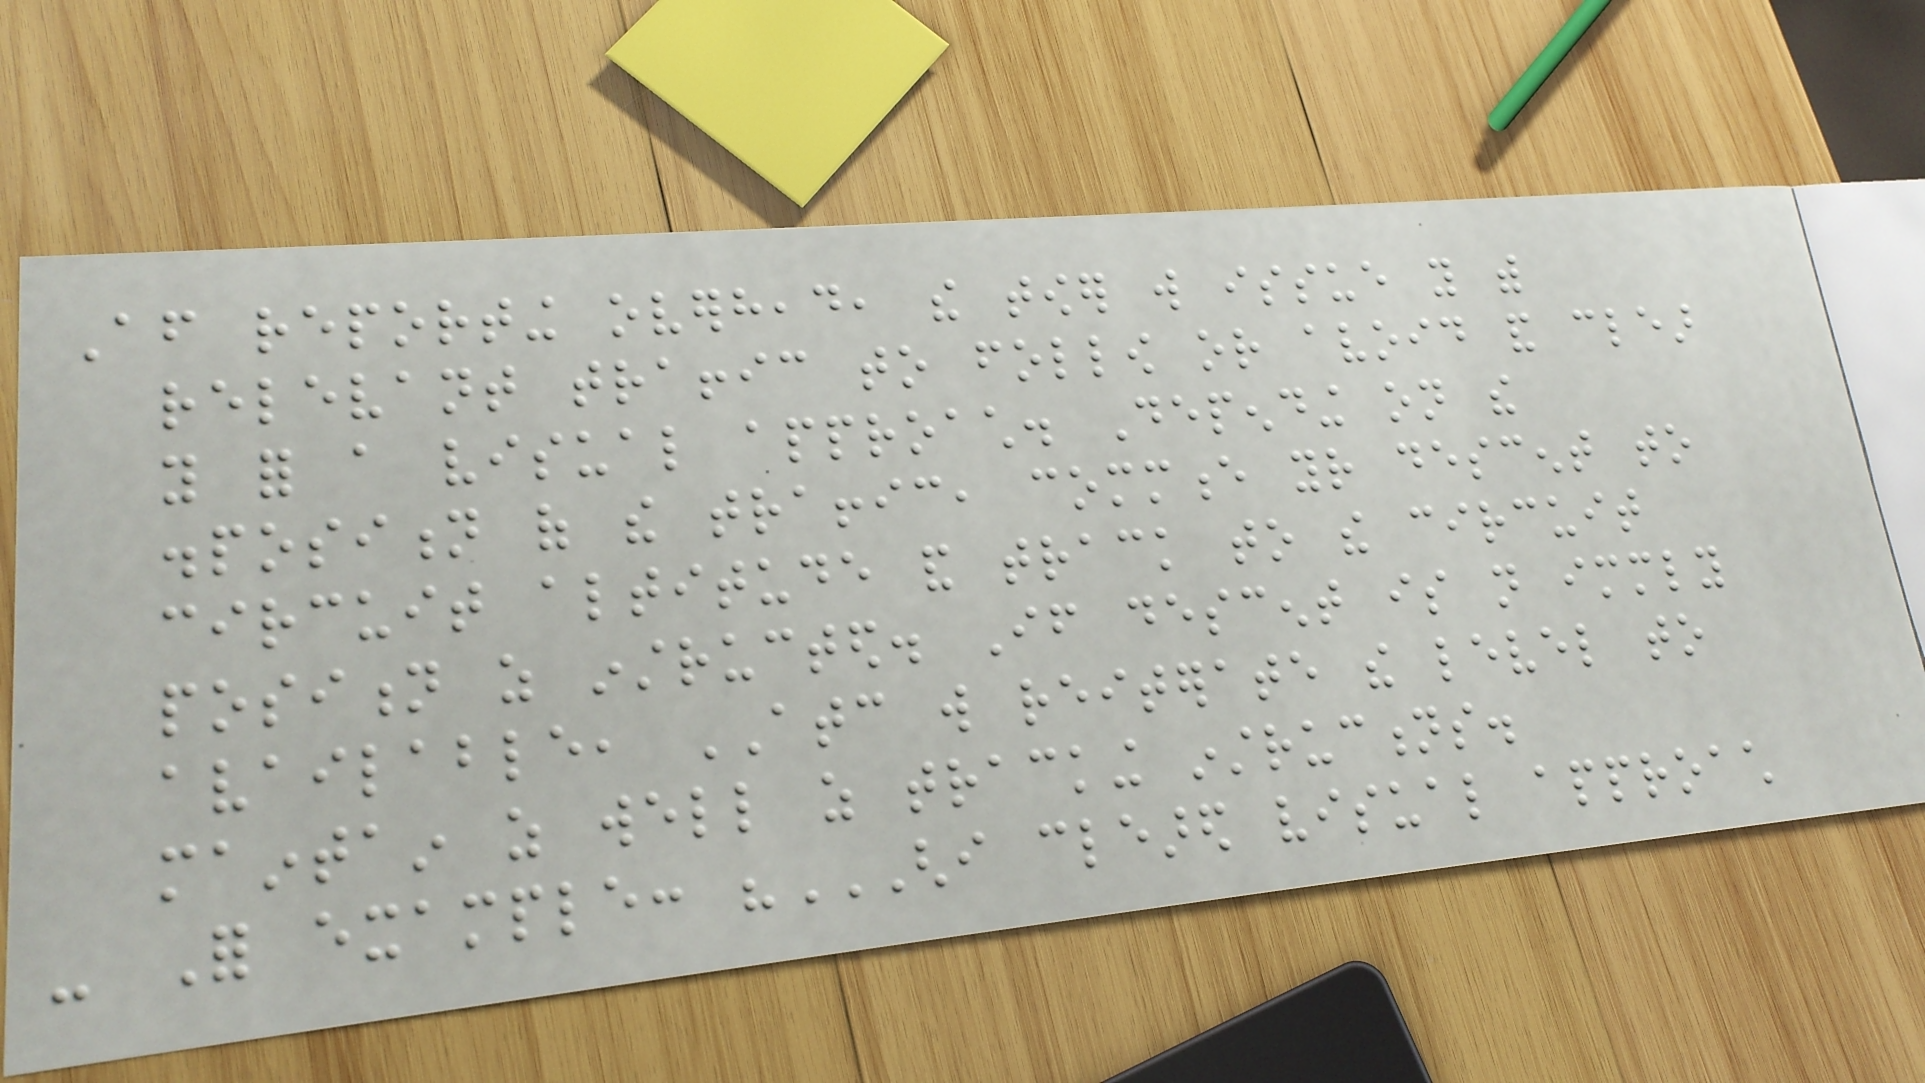After reporting overhead, the tower will issue you with
relevant traffic to follow or avoid and clear
you for a visual approach. Depending on the
disposition of the traffic, commence your descent to
circuit altitude and track to the circuit
position as instructed. If descent is not immediately
available, ATC will reiterate the level to
maintain as well as tracking instructions.
- For example: "GHI CLEARED VISUAL APPROACH
